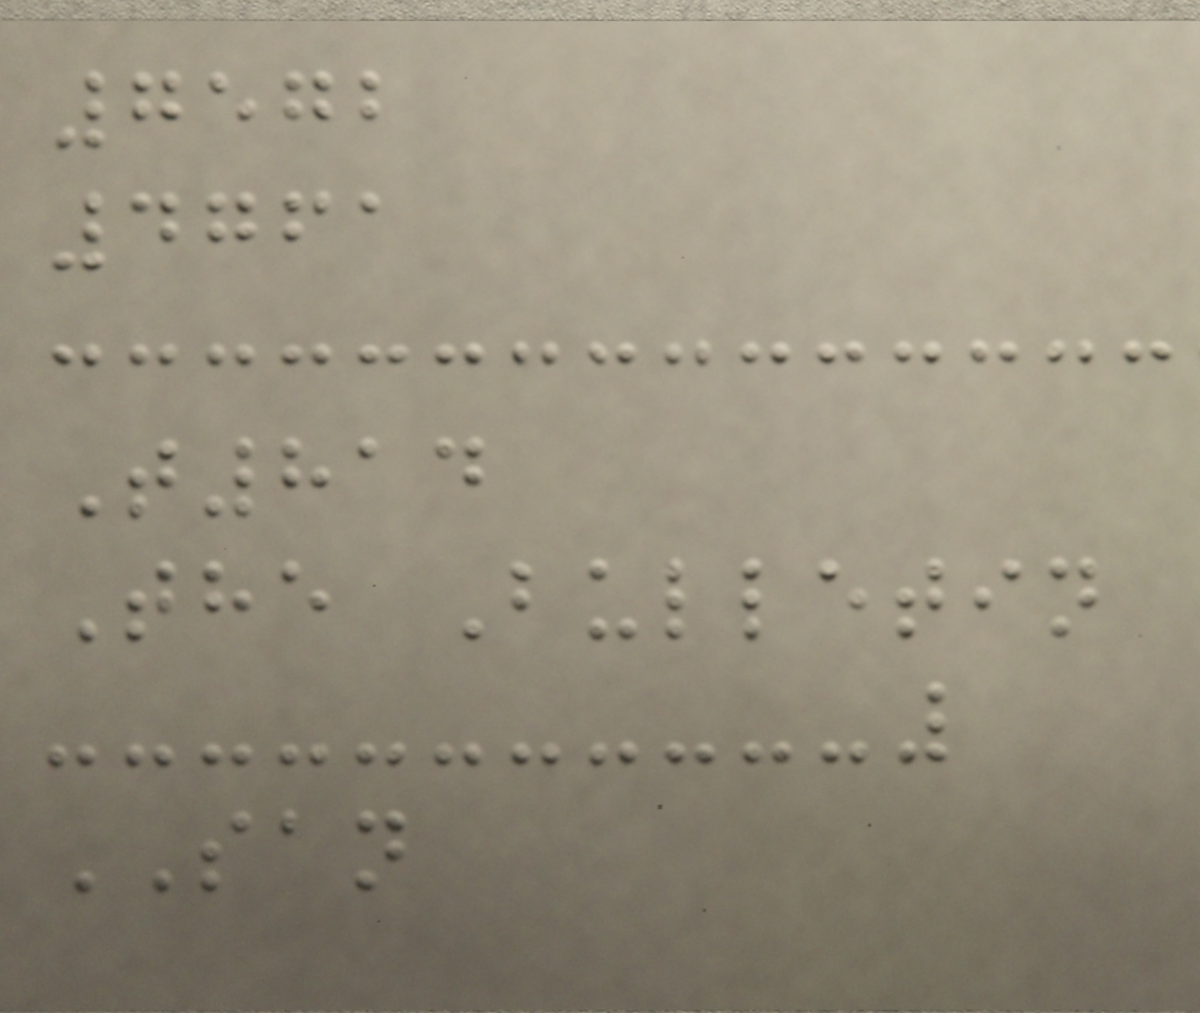7572
4761
T814
The Bulletin
SAN
